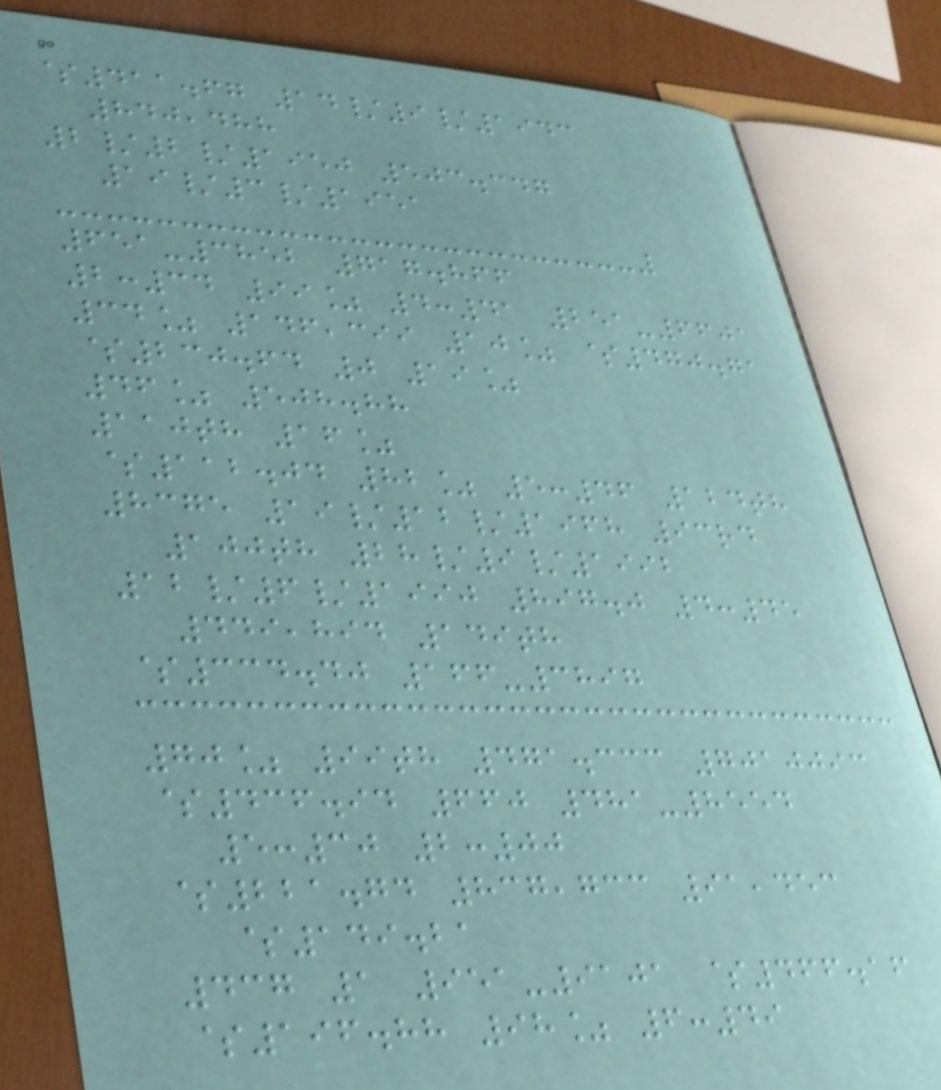$411.67 14/9/1943
840,488
2/2/1950 503.347
19/3/1951
651-3852 717.866
2:34 99% 4:41 251-6601
34% 146,399 10% $470.71
$230.64 0 19%
46% 508.88
110th 16%
$112.04 82% 5:46 124th
8375 19/12/1968 93rd
100th 28/9/1992
12/6/1990 897.0 4:45
449,894 149th
$334.40 166-3897
70% 99th 471.333 7010093
$436.94 660 481-8554
5:30 2:00
$221.74 837,733 91,453
$149.21
437 1 951-9101 $466.16
$196.88 98% 6:49
